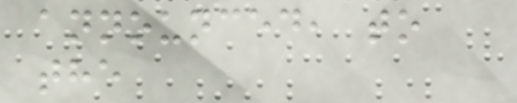announced, to
the
